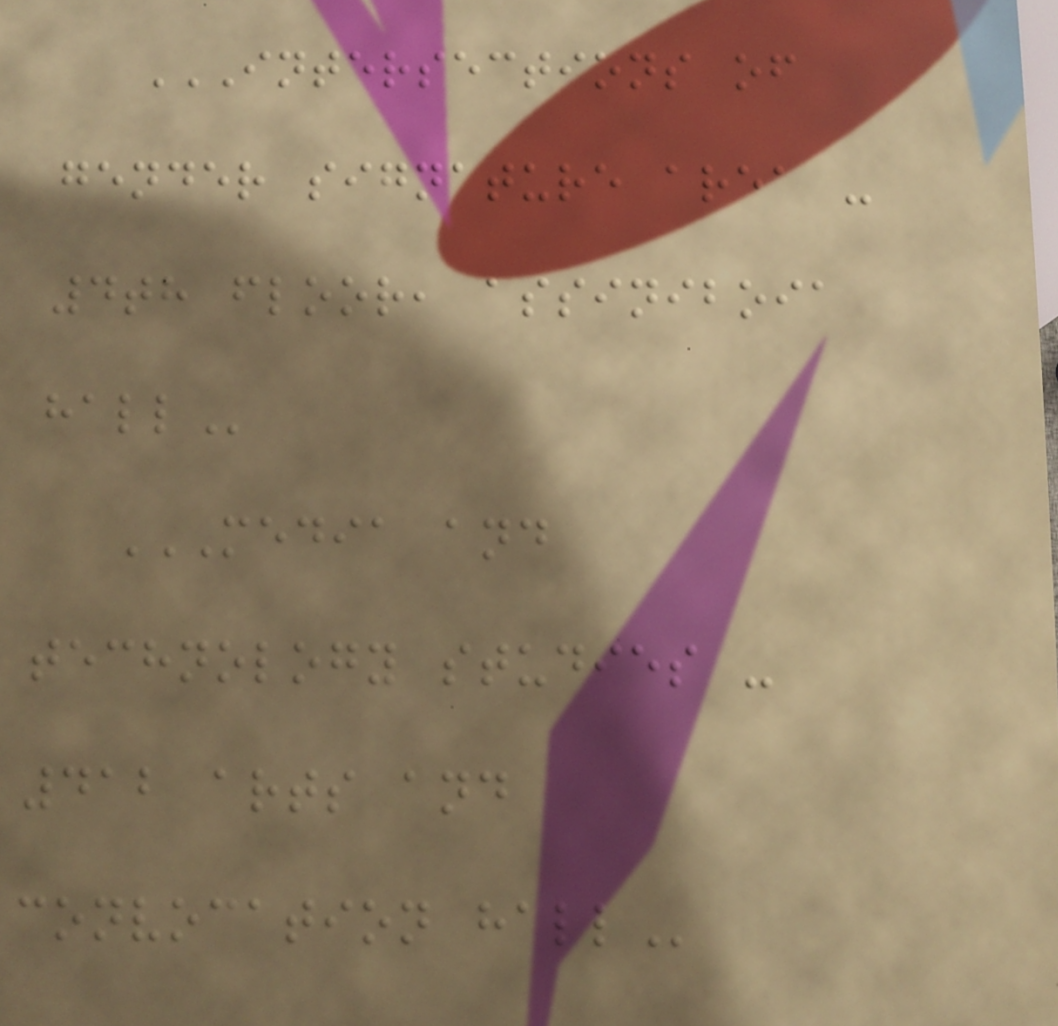INTERSECTIONS OF
GENDER SIGNATURE AREA -
4TH FLOOR, ASSINIBOIA
HALL
MEDIA AND
TECHNOLOGY STUDIES -
412 ARTS AND
CONVOCATION HALL
